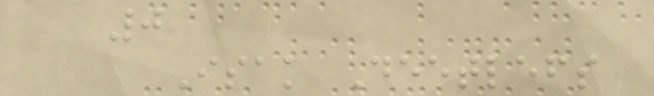0
Isak Deetlefs
